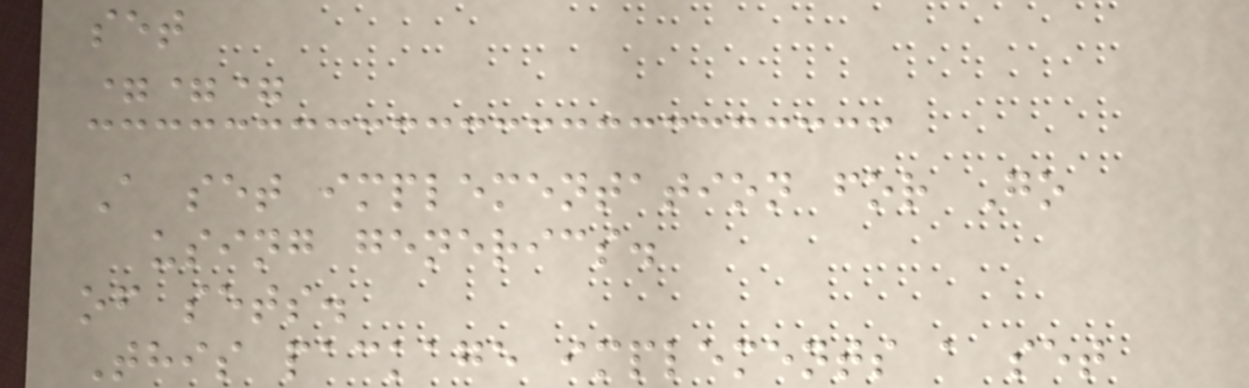set
===
A set implementation for Go
using generics.
of sets.
This package implements a set
